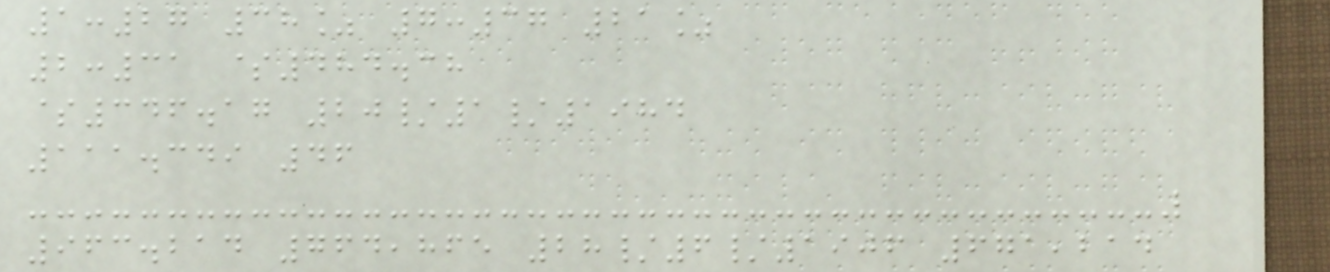1:27 38% 7:37 21%
2:31 $484.38
$346.17 20/1/1984
111.349 46
963.214 764,865 28/6/1906 671,214
